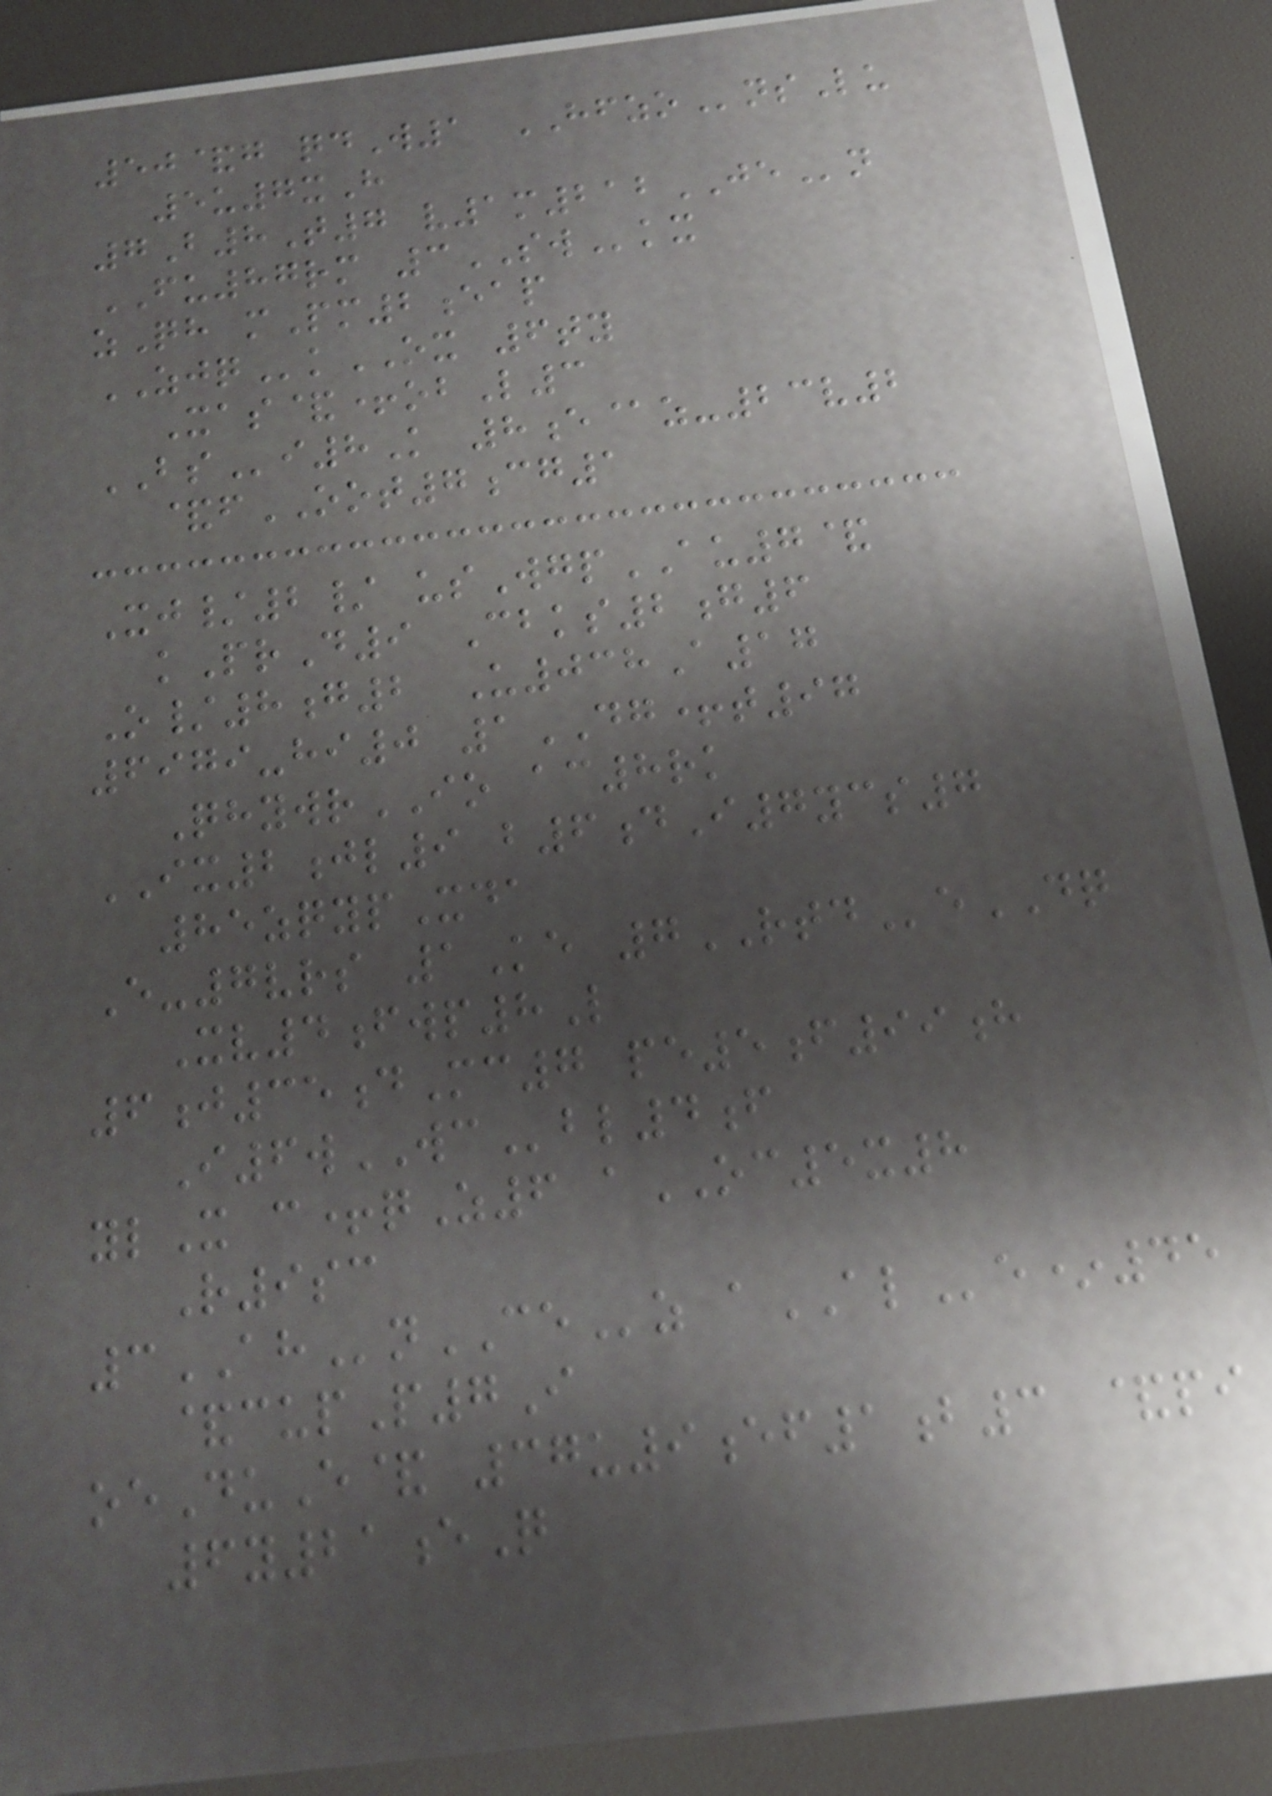50&g qdW1 HFZOnsLu
5u7xH
7B8T7 v1m212JEn
FU87rm 3SWkx
zQh mPm2eap
ZJQkOX 6ty
Xas&+obL3
BSi8K 8e@z-23v2
&fOOT7cg1
Xj/2/ usWgpAU7&
kPrD9 Cbks2g6
O/8g2 U038A17
6979-hi0 1DG+t97
QhywrIO ac8rk
IX2jl9 b6dI7ycs7
85zqypXda
E-7vrs 1Ke 7RTDeDQ
Xv4fwp8L
6j35dMc7 pe5f99h
I6wWCbl4f
ylX c+qZ6 aOC5x8
R9sc
3AHnCEz aALe*45
&cupP7I
oeDuE& 37u9ef1b3 &pi
6y21eQ
